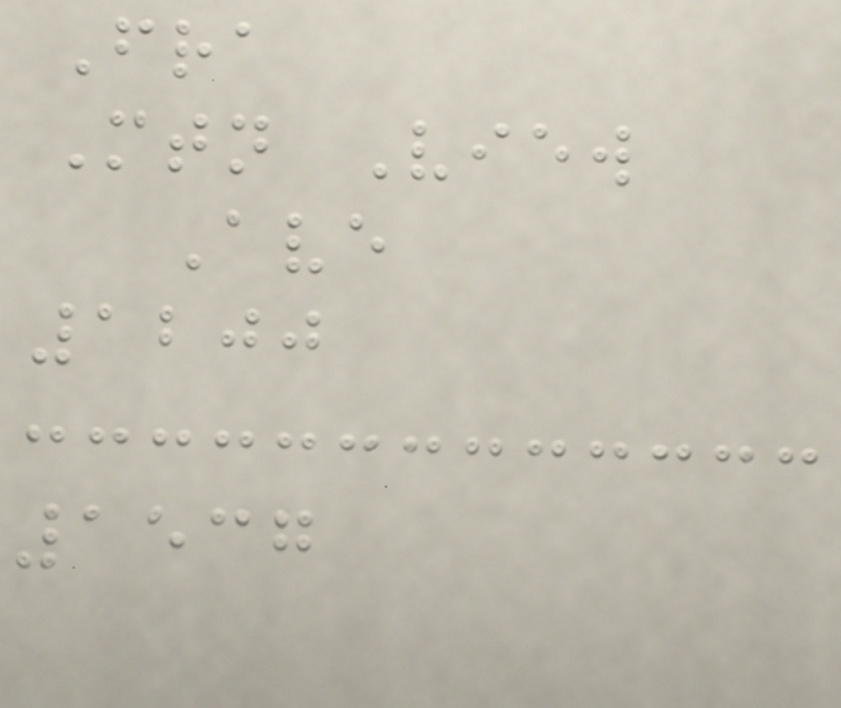Fra
Mtn View
Ave
1200
1537
